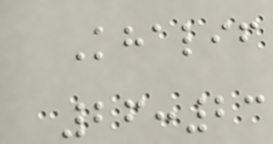Khalif
26:23
